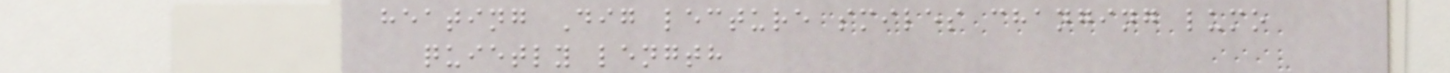heating Dig lecture smiles changing lumo
quietly length
